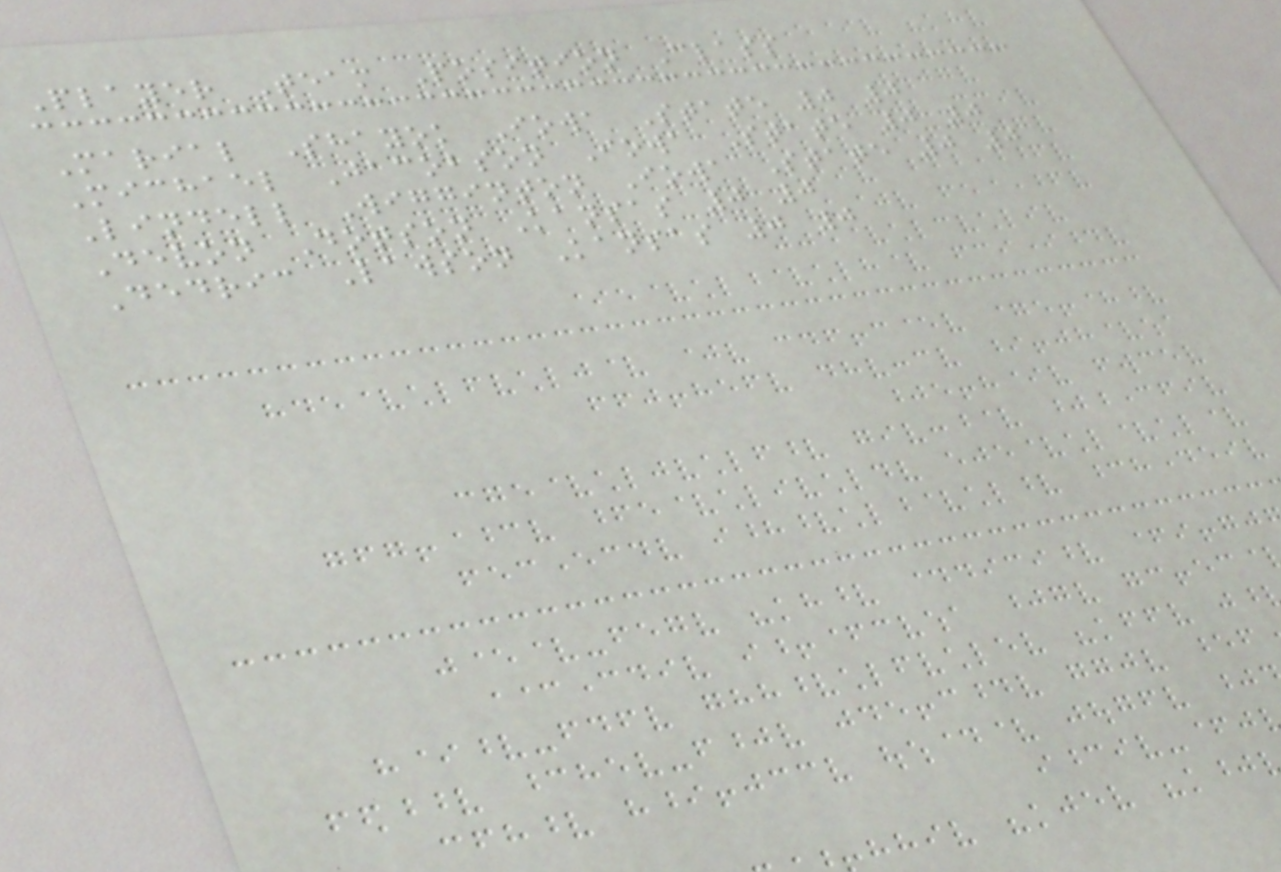Player Team Position Class
Marial Shayok Iowa State 0 0
Michael Jacobson Iowa State 0 0
Lindell Wigginton Iowa State 0 0
Devon Dotson Kansas 0 0
Dedric Lawson Kansas 0 0
